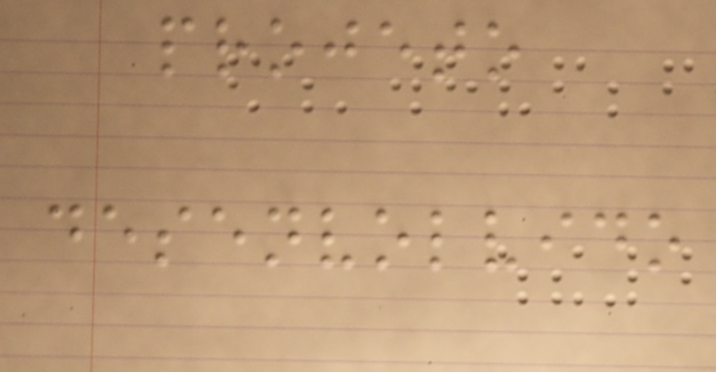projeto
desenvolvido
